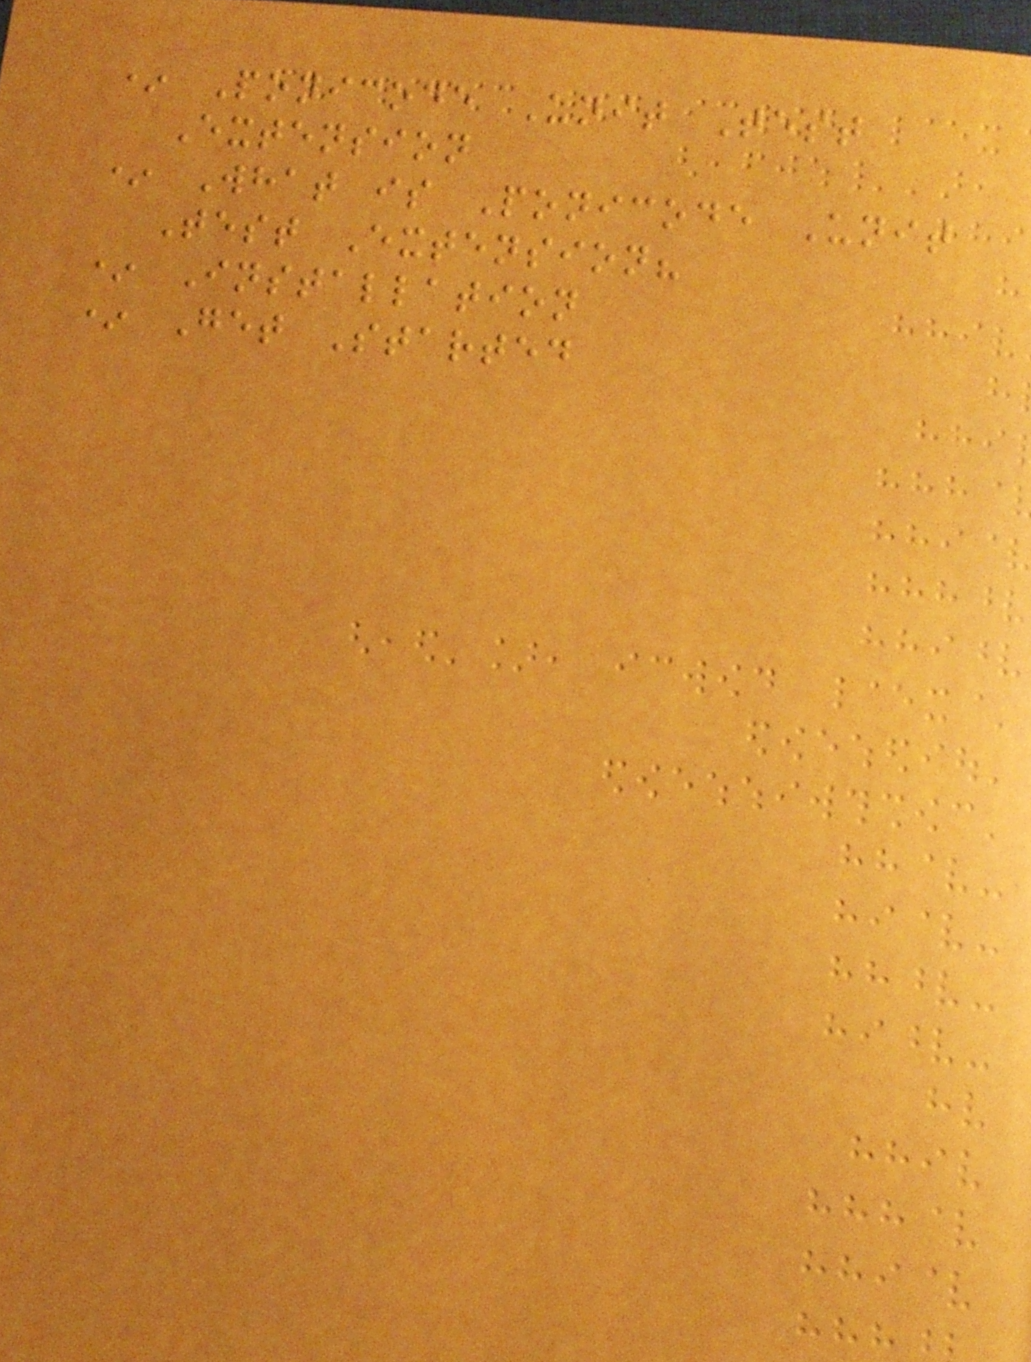* Ponicode Unit Test
Extension
* What is Ponicode Unit
Test Extension?
* Installation
* Get Started
